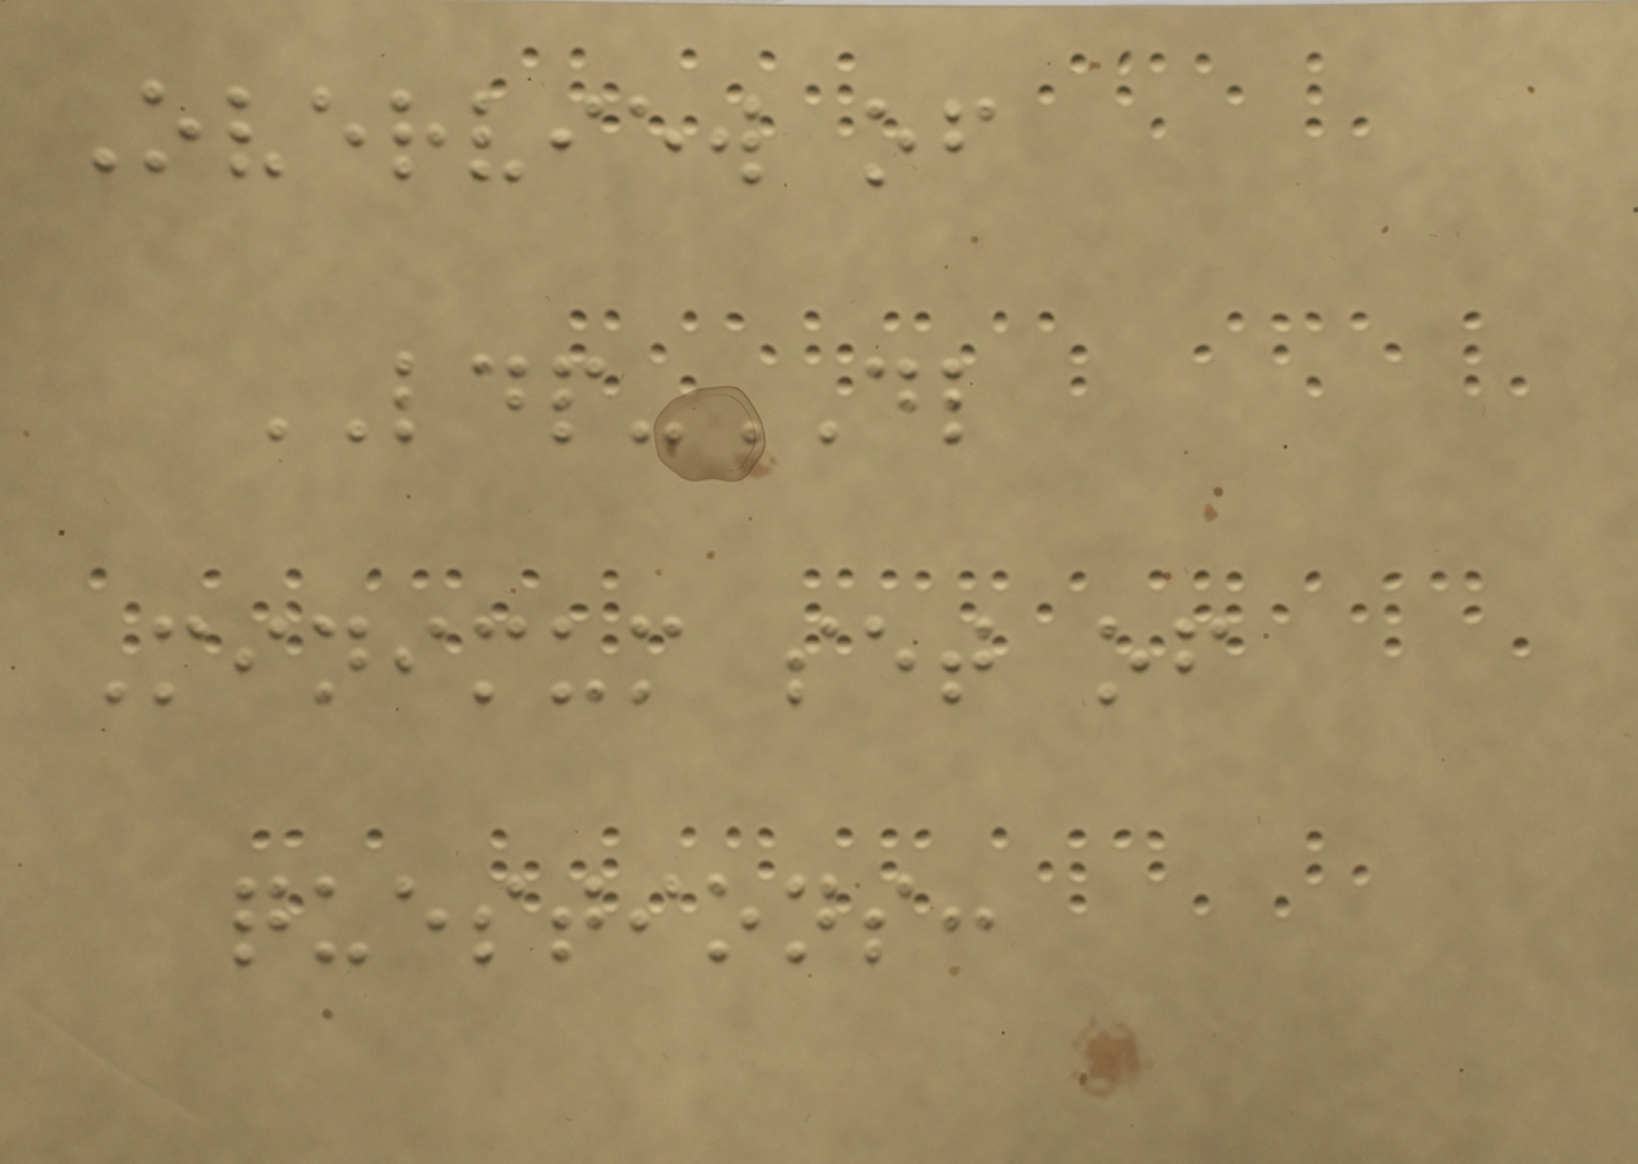Overview of
LDP-DL
Minimum set of
questions:
